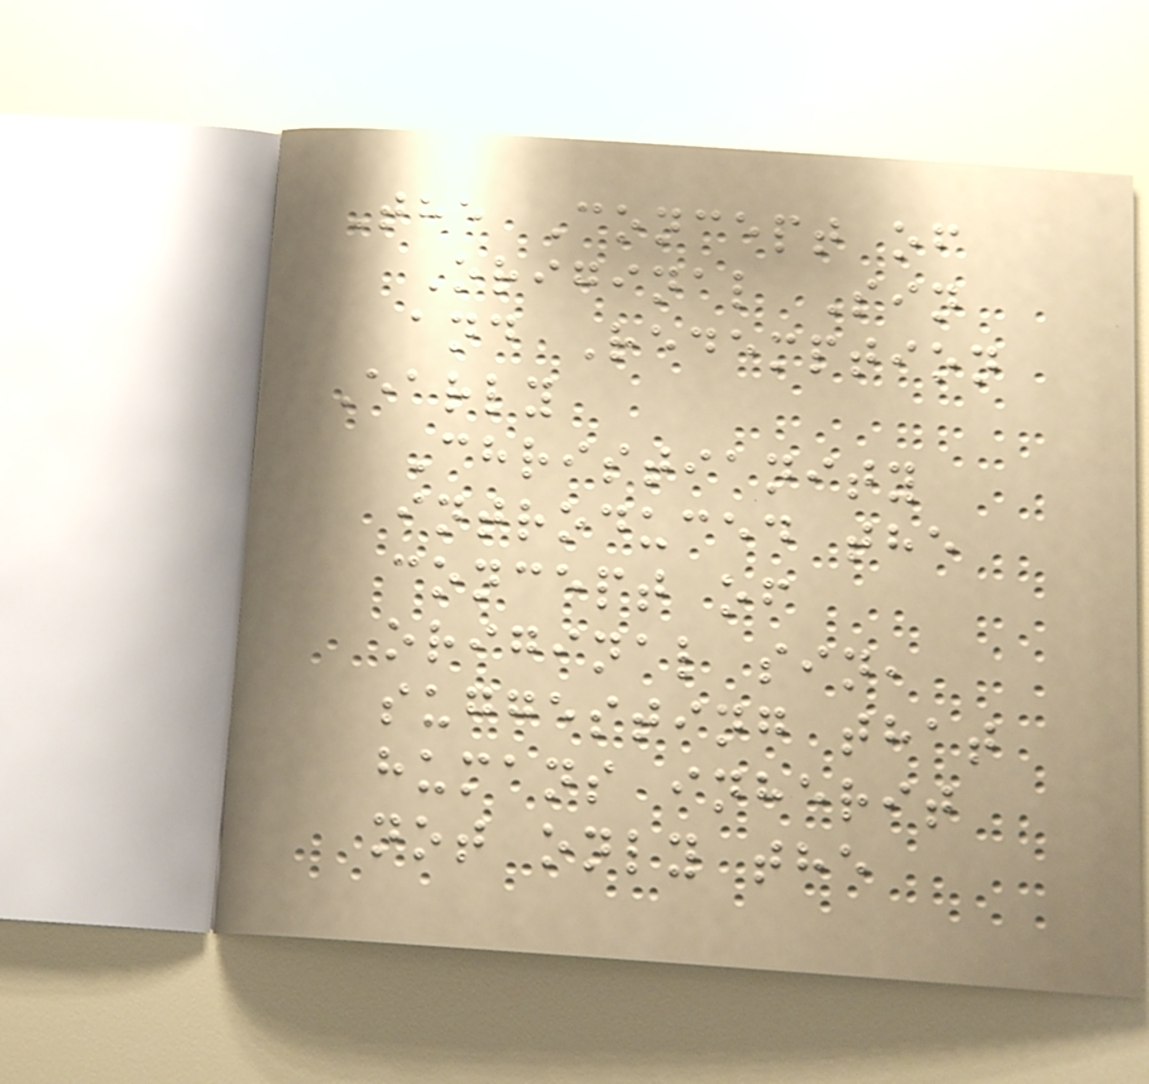The Concept of
Original Sin
and Redemption
Early
Christianity
introduced the
concept of
original sin,
suggesting that
humans inherit
not only the
